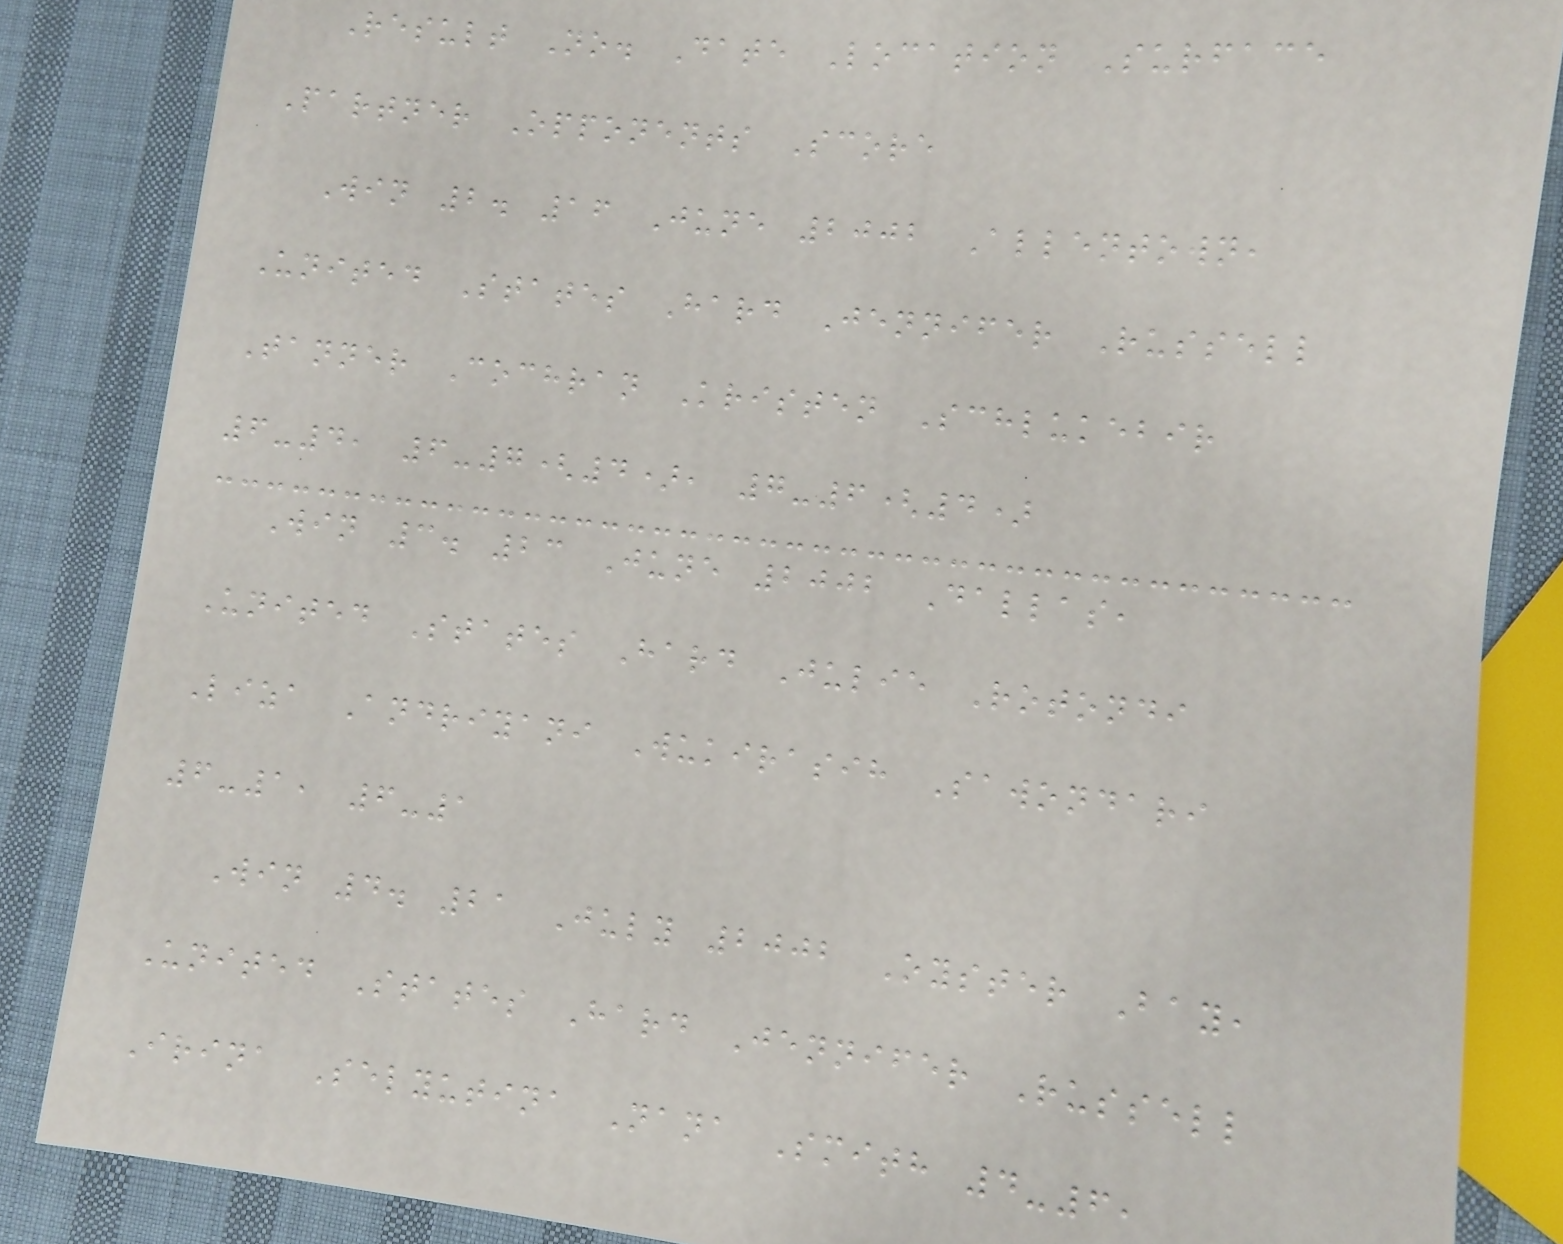Result No. Date Location Surface
Partner Opponents Score
Win 2. 16 June 2002 Allentown,
United States Hard Jennifer Russell
Tanner Cochran Kristen Schlukebir
6-4, 6-7(4), 7-6(4)
Win 3. 23 June 2002 Dallas,
United States Hard Julie Rotondi
Liza Andriyani Wukirasih Sawondari
6-1, 6-1
Win 4. 21 July 2002 Oyster Bay,
United States Hard Jennifer Russell
Irina Selyutina Nana Smith 4-6,
